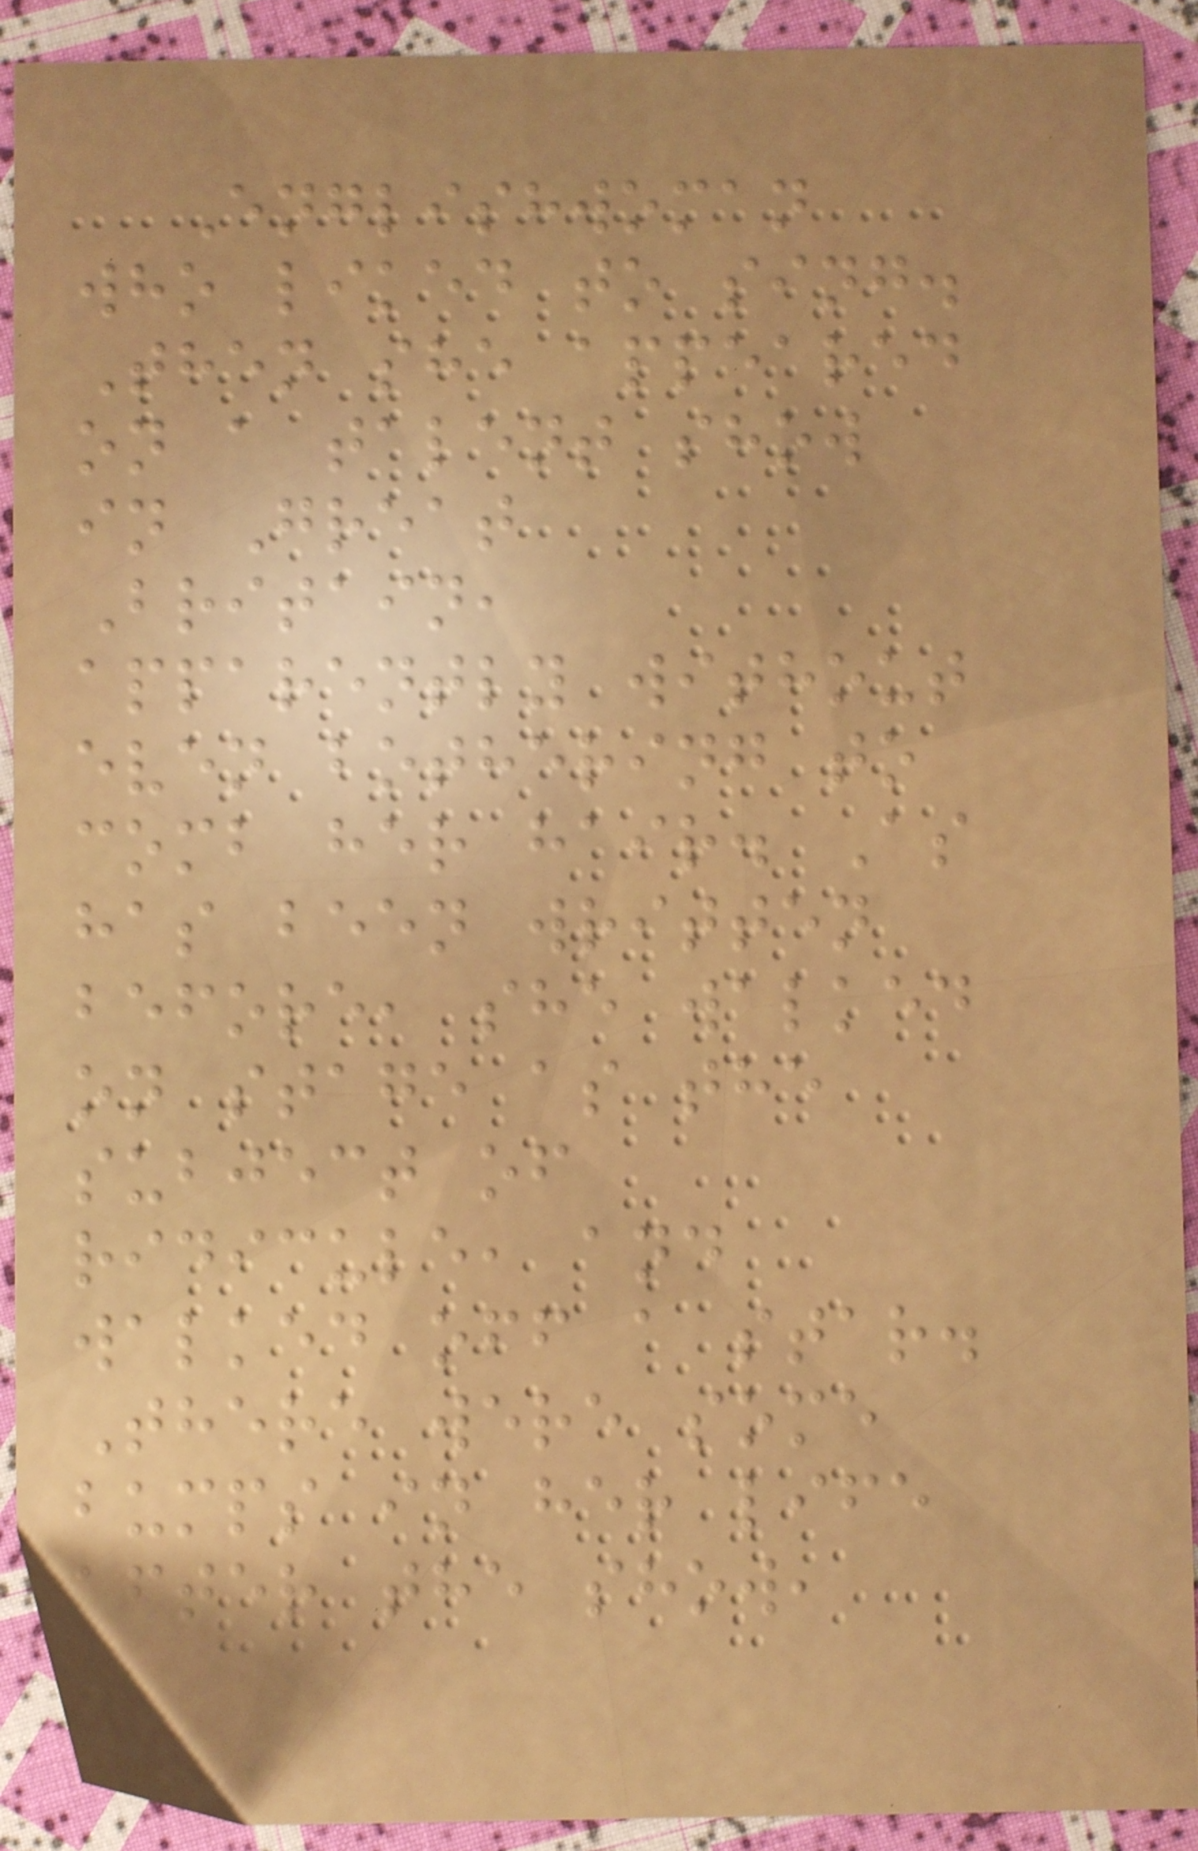Englishwoman
who liked to sing.
Then she appeared
on a talent show
in Great
Britain,
apparently without
even bothering to
comb her hair. As
has been written
before, she walked
on stage as the
subject of
ridicule, and
walked off a star.
There were some
bumps in her life
after the show,
